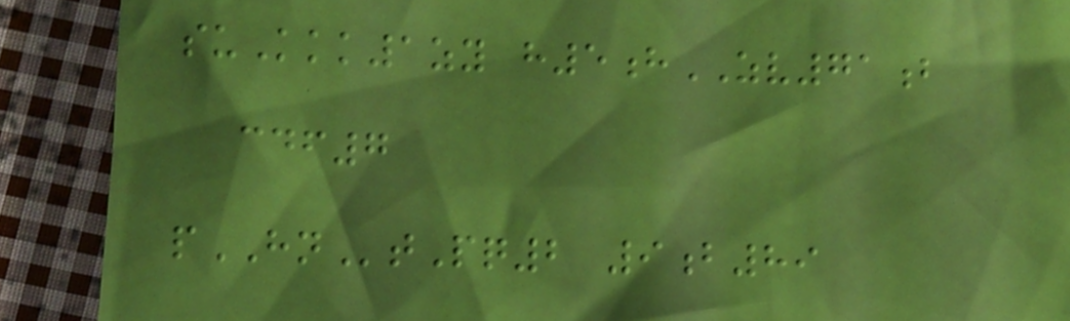suKkk1zy h5hZV71b
cdf7
pHNtPq2 9b89
